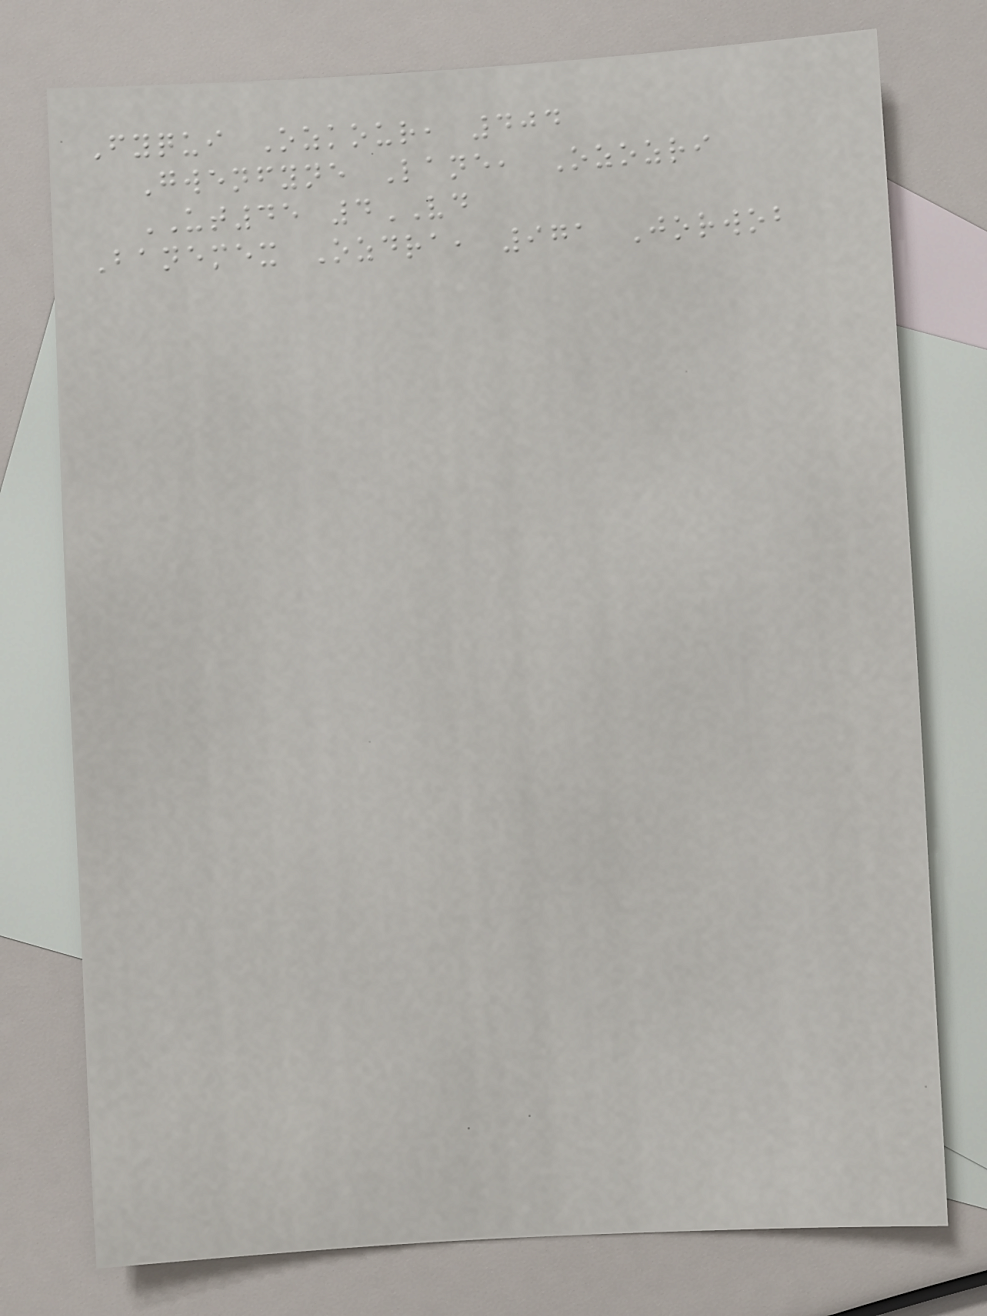Fyqui Ozkour, 404
Gwenfyne Lane, Ozozri
UT45 4VD
Banemex Ozdra, 971 Jorwob
